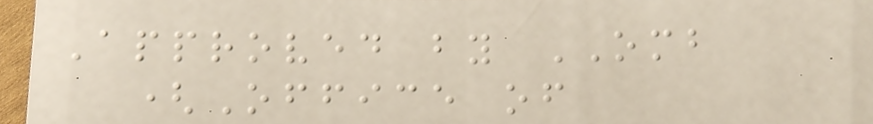Approved by OMB
(Office of
